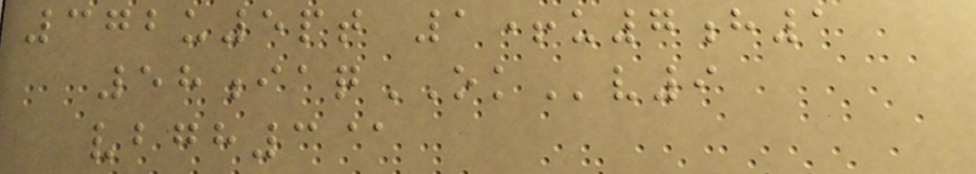372u5pt 1+u7h1
58iaqOKv9
vbgh3@
